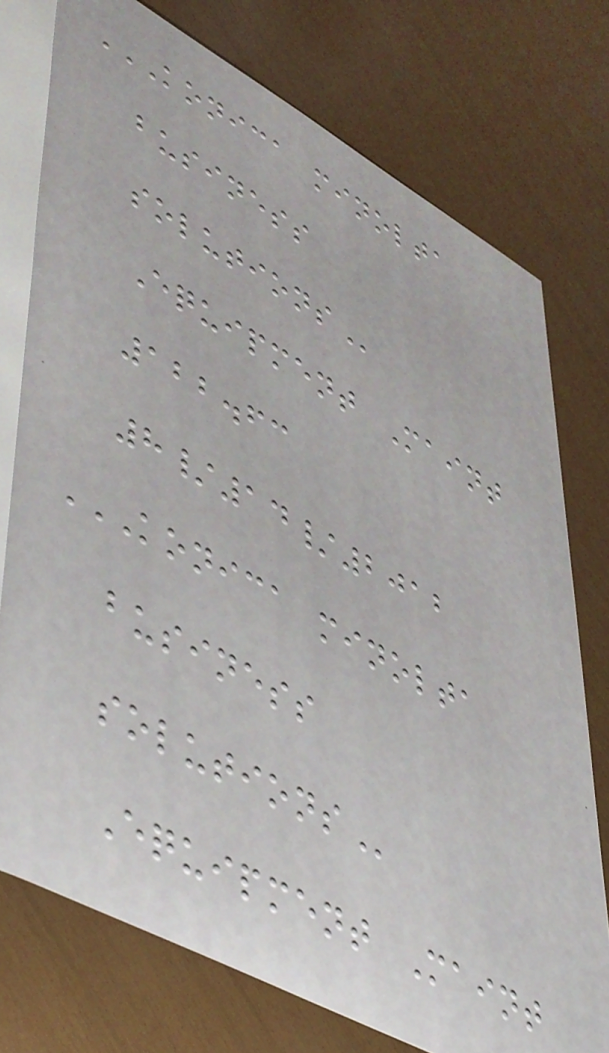KONICA MINOLTA
BUSINESS
SOLUTIONS
Equipment Maint
122.63
8/14/2012
KONICA MINOLTA
BUSINESS
SOLUTIONS
Equipment Maint
